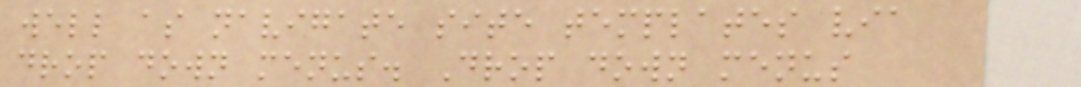well as navigate site templates via
drop down menus. Drop down menus
